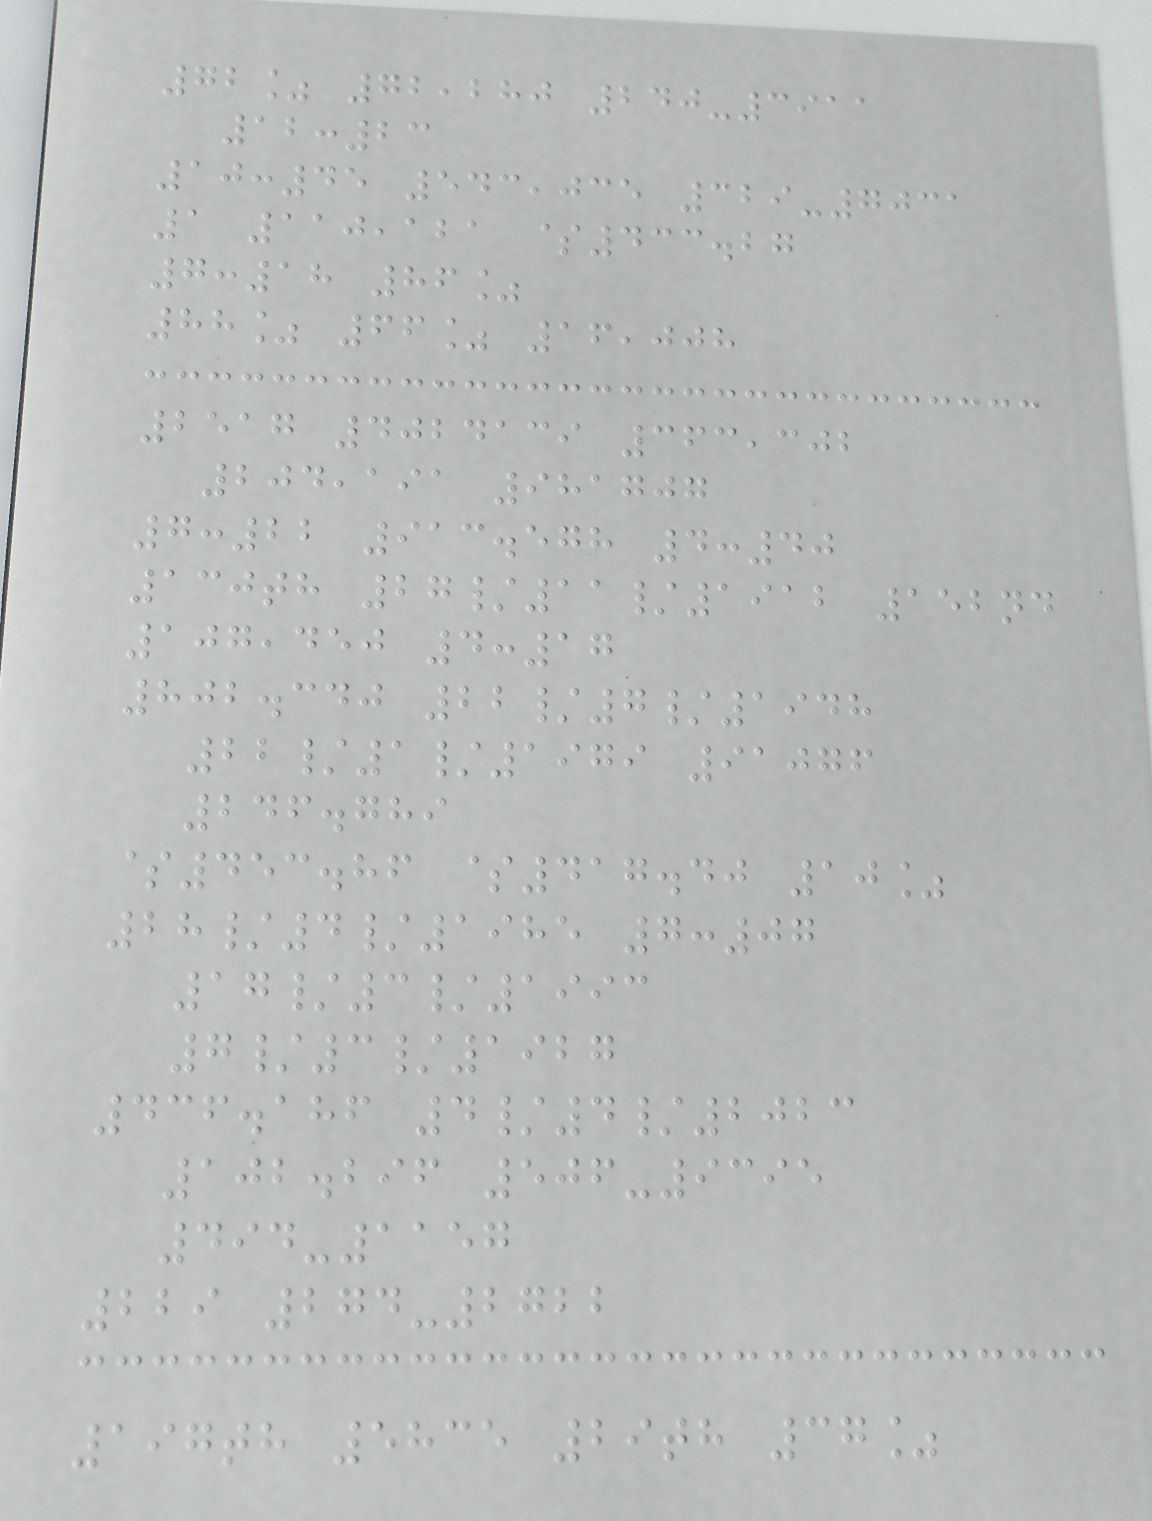72% 72,280 240-3911
12:23
10:45 543,035 329-7031
1 110,121 $433.27
7:18 86%
88% 66% 16,008
2517 4024139 363,302
204,191 981707
7:22 913.578 4:40
130th 27/11/1912 152nd
107,450 4:17
802.340 22/7/1948
22/1/1979 91076
246.789
$453.86 $417.40 10%
28/4/1985 7:07
17/3/1993
7/3/1927
436.186 4/4/2023
102.296 506-9395
494-1157
229 274-2722
197th 5835 29th 37%
